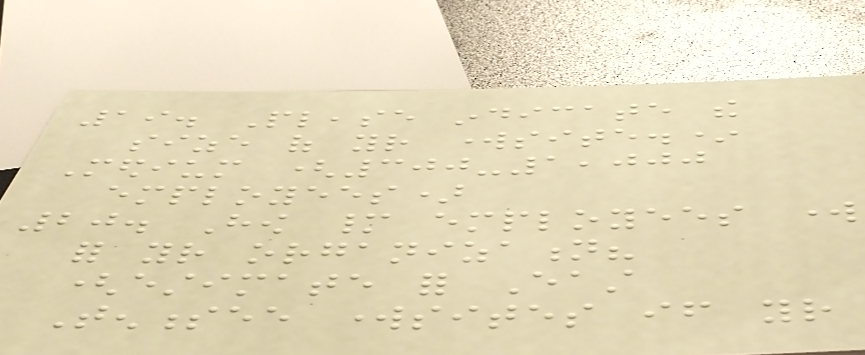19. Please indicate the
size of your worksite.*
Medium (300-1,000
employees)
20. How many employees work
for your organization?
(estimate for East
Tennessee worksites if your
